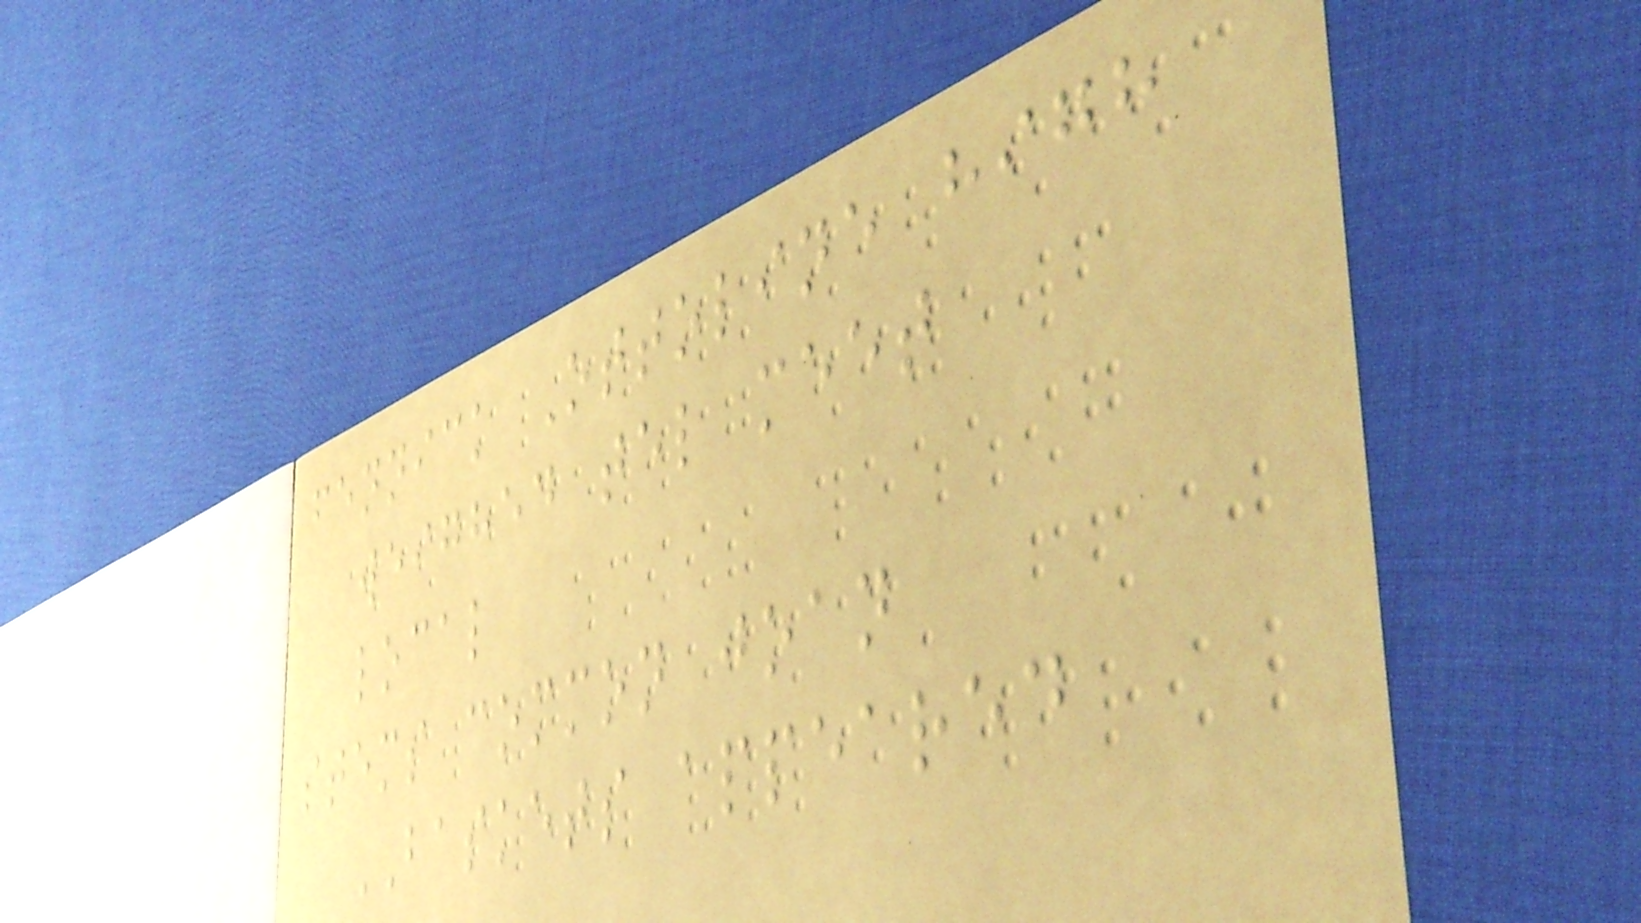fennick Ottoline high
weighed tel meet
local
stems common joan
BASKETS appeared
